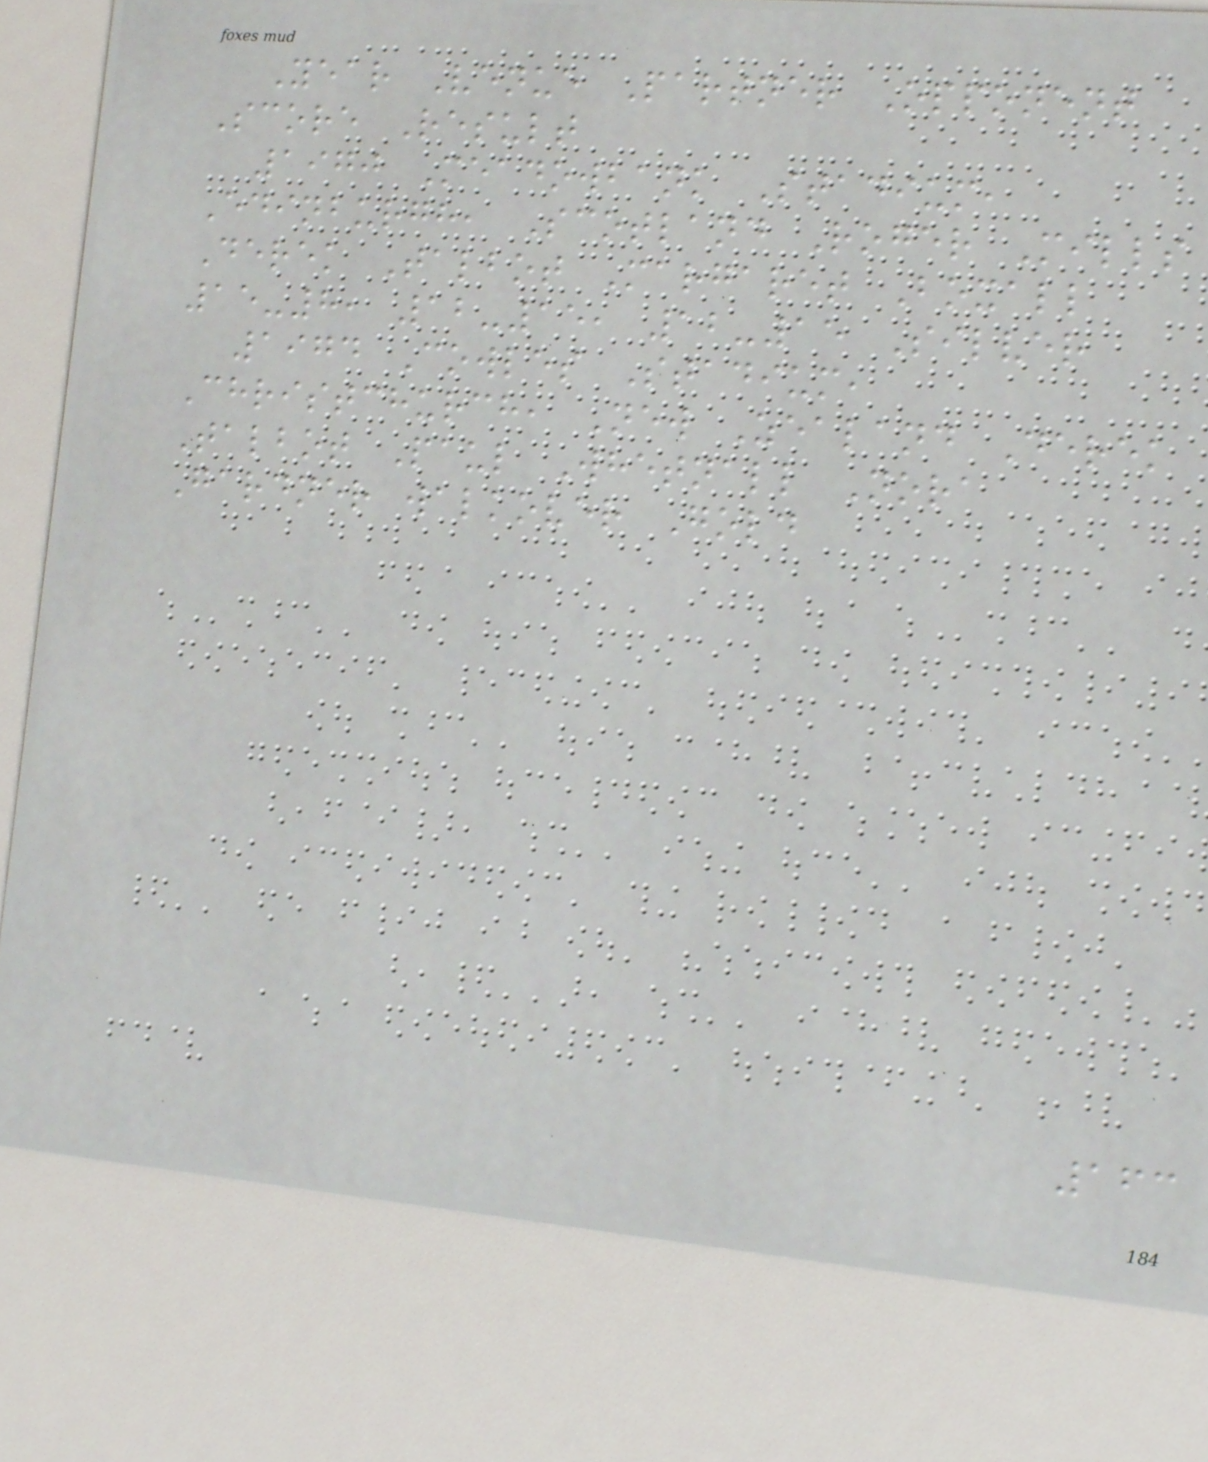Year Venue Partner Opponent
Score Result
1970 Meadowbank Stadium,
Edinburgh, Scotland Roger Mills
Derek Talbot Margaret Boxall
15-8, 12-15, 12-15 Silver
1974 Cowles Stadium,
Christchurch, New Zealand Derek
Talbot Paul Whetnall Nora
Gardner walkover Gold
163
